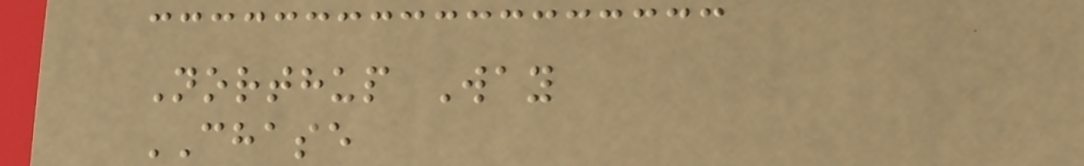Northup Way
CHASE
